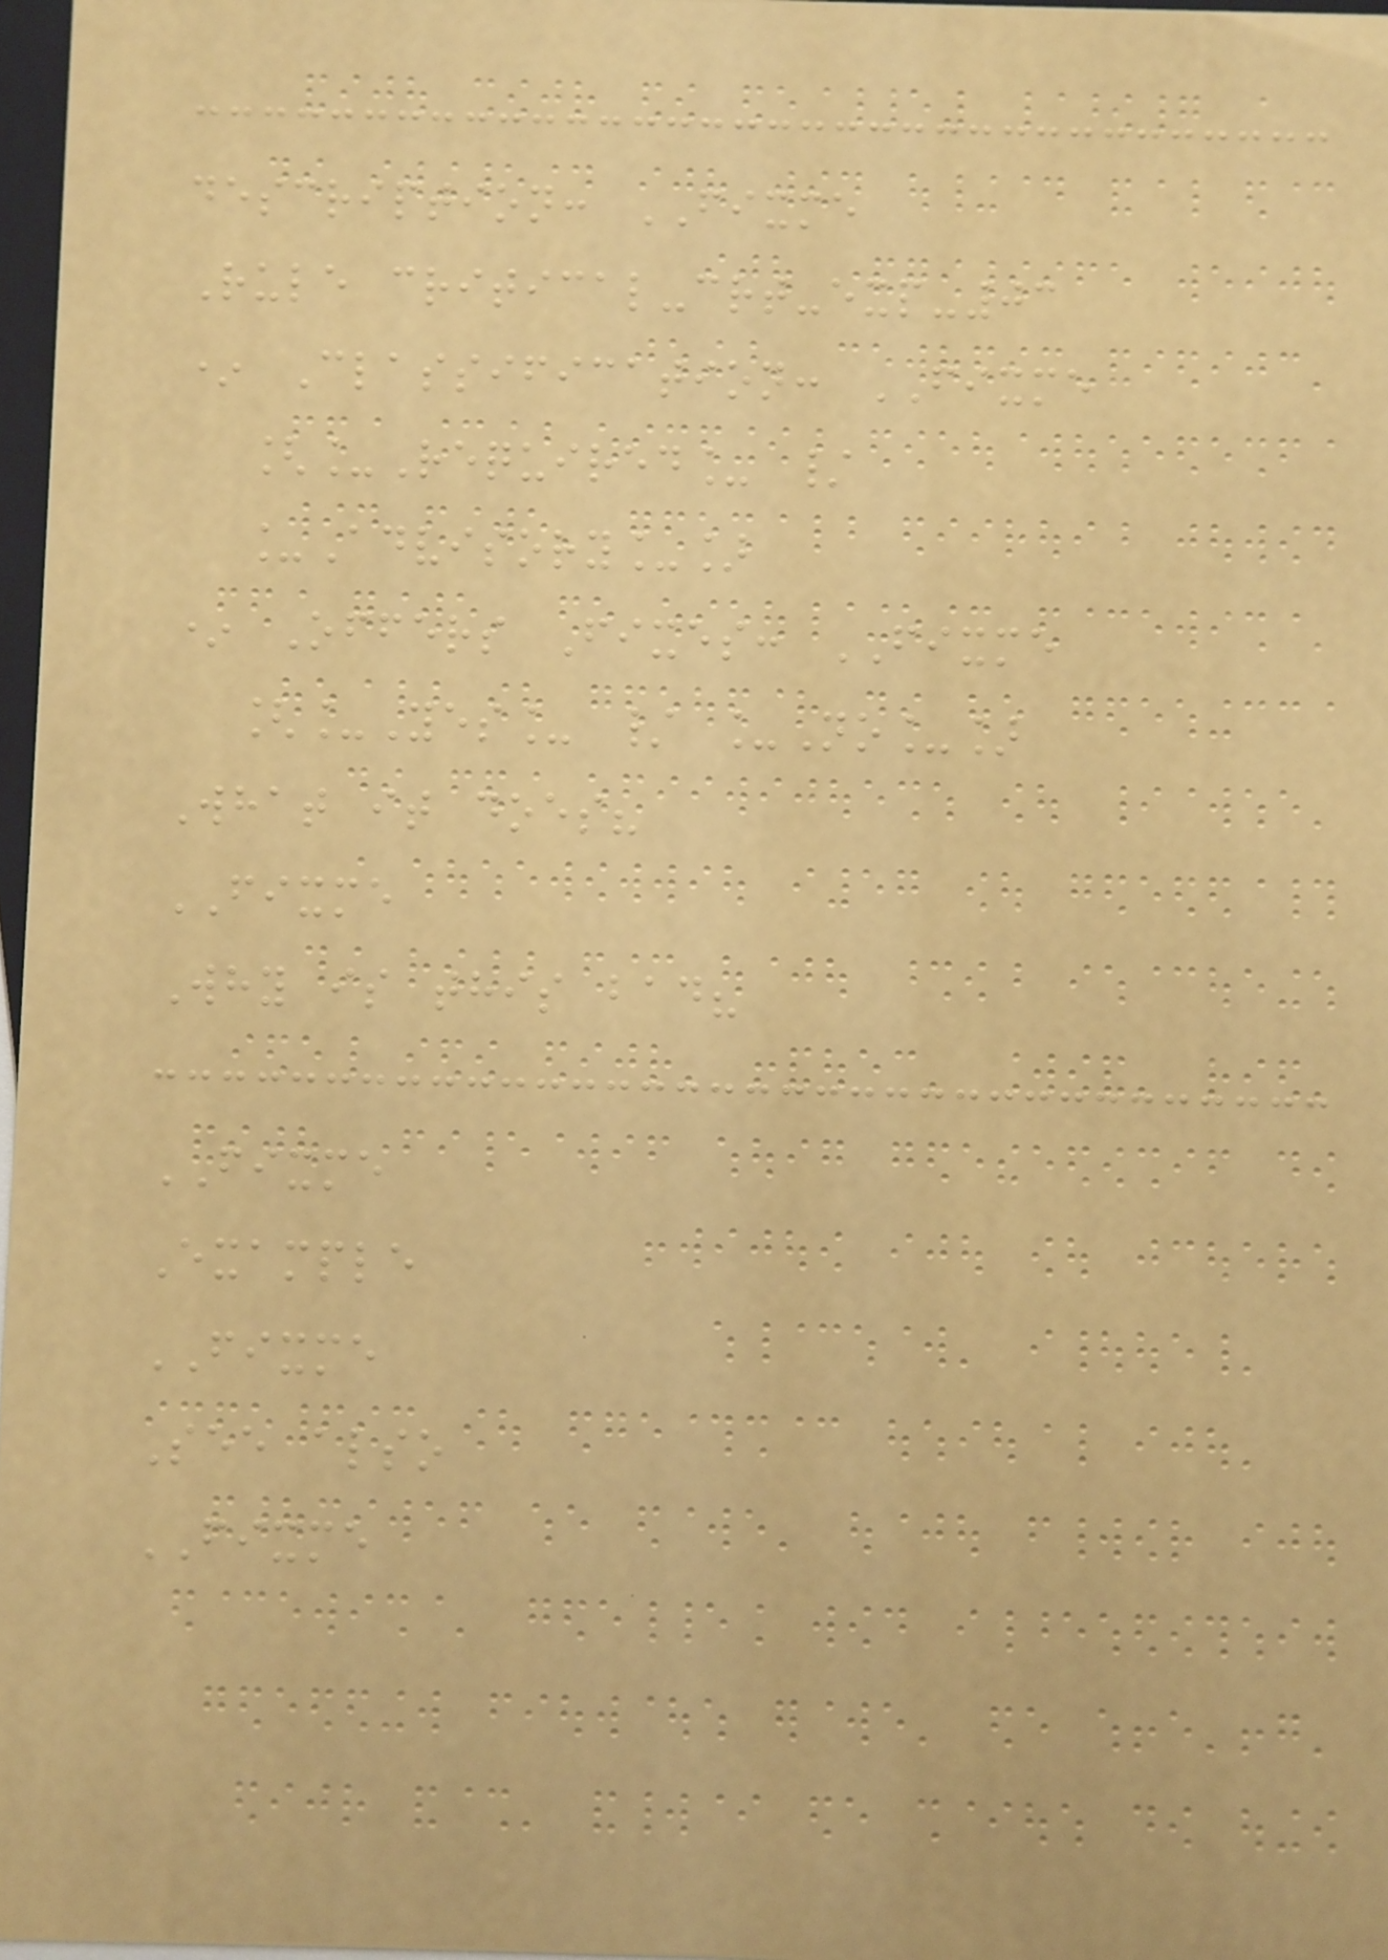description: FIXME
Rule critical-crt-exp-03
* Classification: FIXME
[_Required_ /
_Advisory_]
* Offers Fixes: FIXME
[_Yes_ / _No_]
What it does?
FIXME
Why is this bad?
FIXME
Example
FIXME
See also
FIXME
